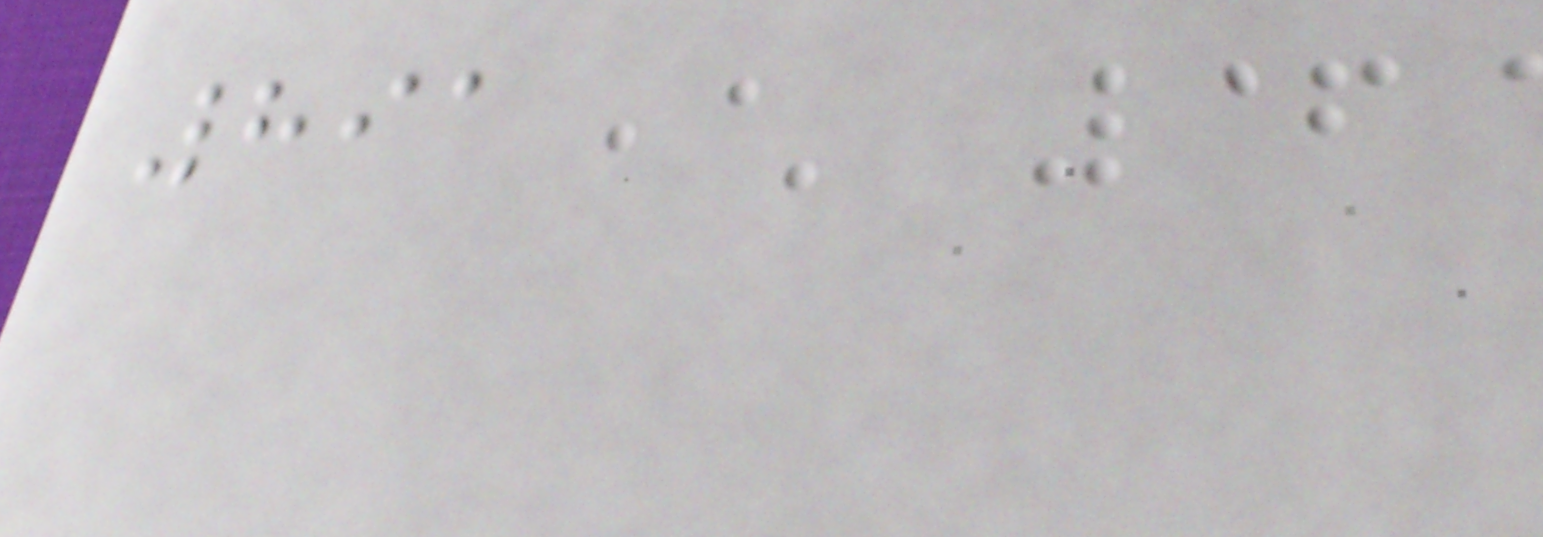891
